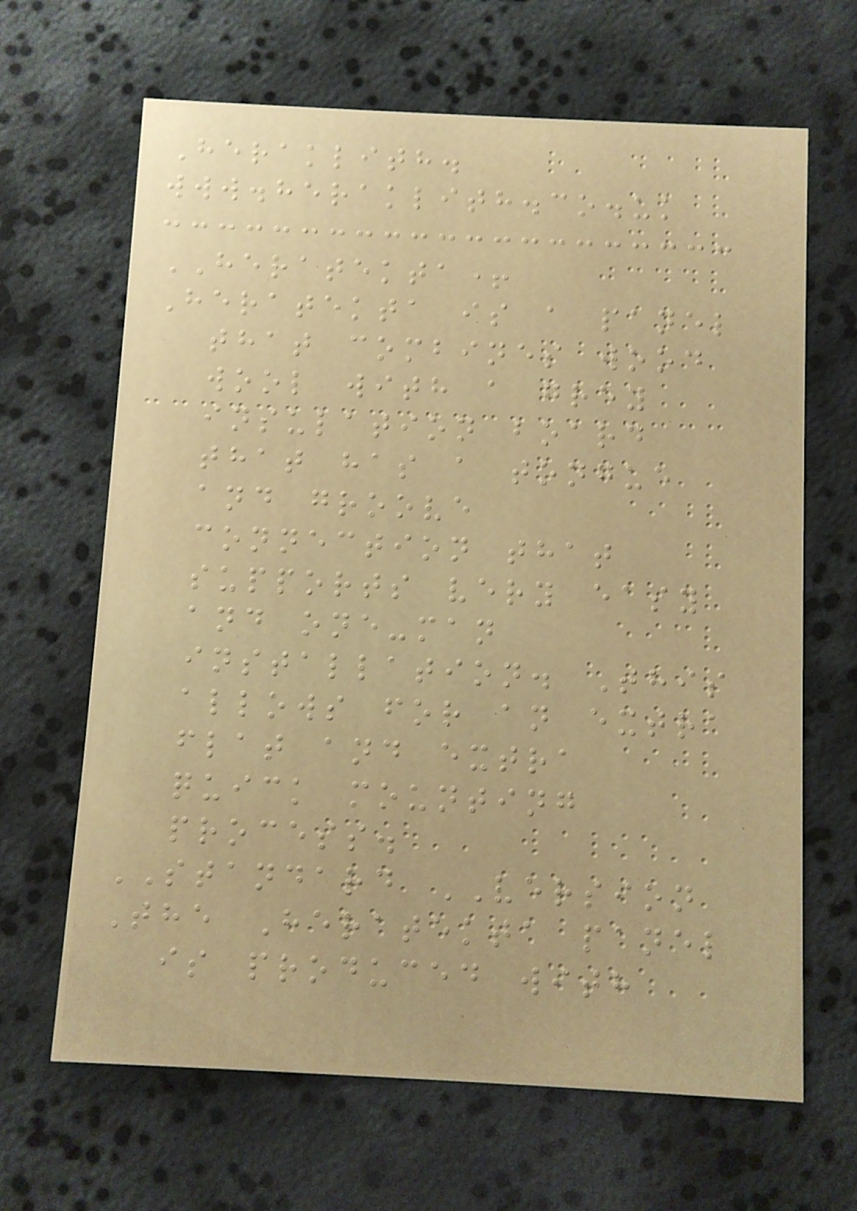Heraklith.
www.heraklith.co.uk
HERATEKTA+
Heratekta is a panel
that combines wood
wool with a grey
insulation board
that has a tongue
and groove
connection that
supports very easy
and one-man
installation. This
allows for an extra
flat and extra
quick mounting
process.
STANDARD VERSION
The Heratekta panel
is produced with
